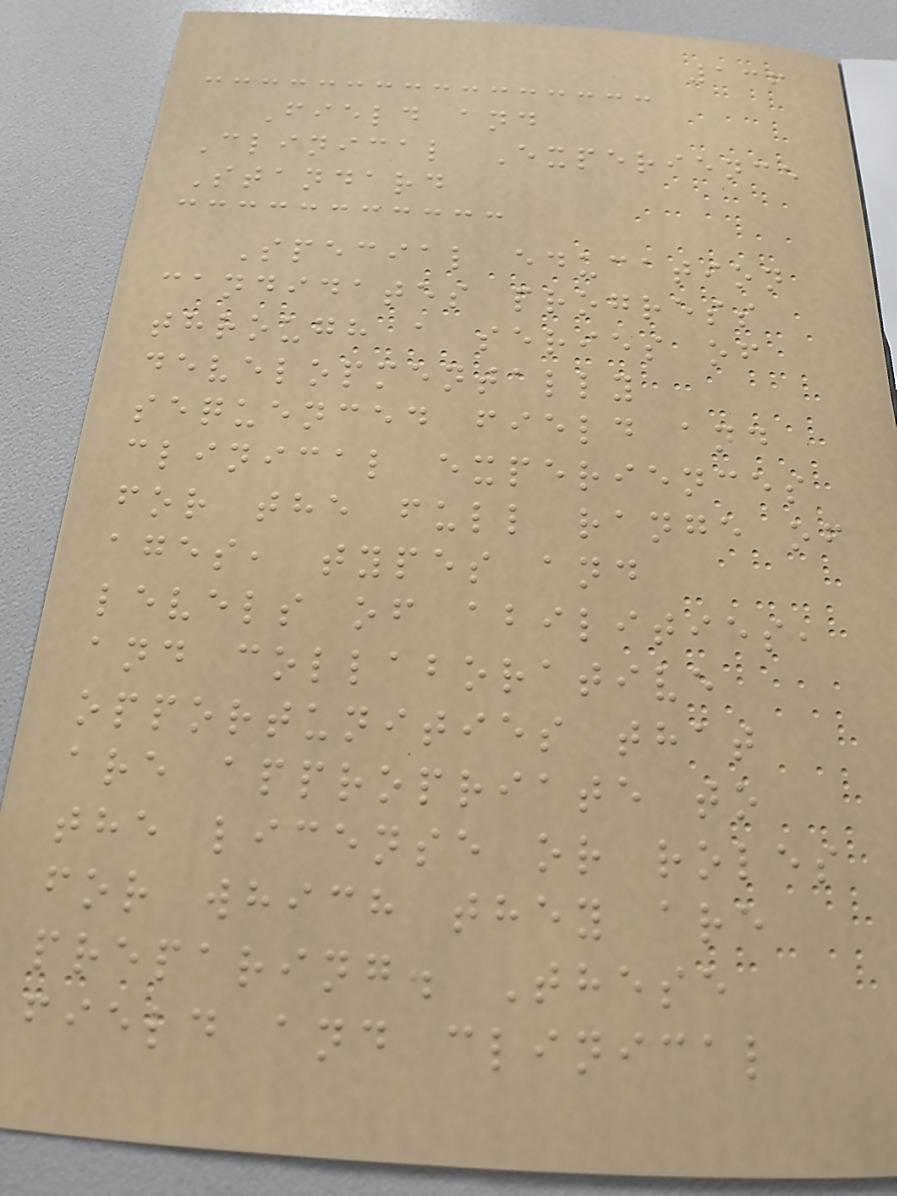136
Field and
Clinical Experience
Standard
Special education
candidates progress
through a series of
developmentally
sequenced field and
clinical experiences
for the full range of
ages, types and
levels of abilities,
and collaborative
opportunities that
are appropriate to
the license or roles
for which they are
preparing. These
field and clinical
